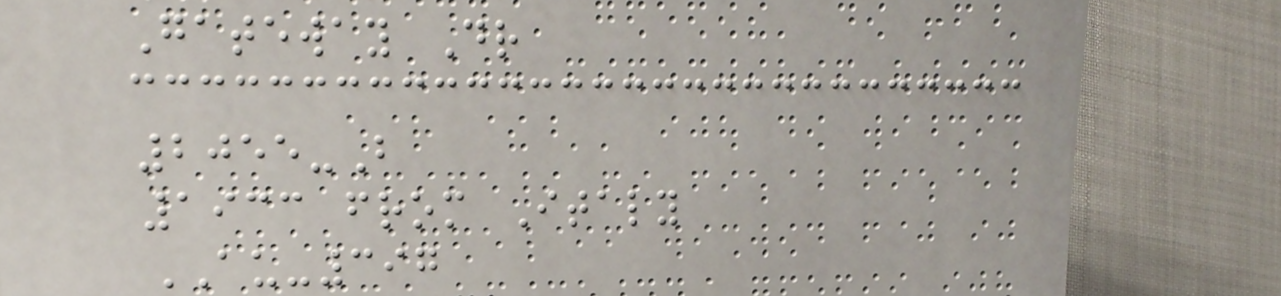Gateway Dr
2055-B
1933 from Italy
AU-397
